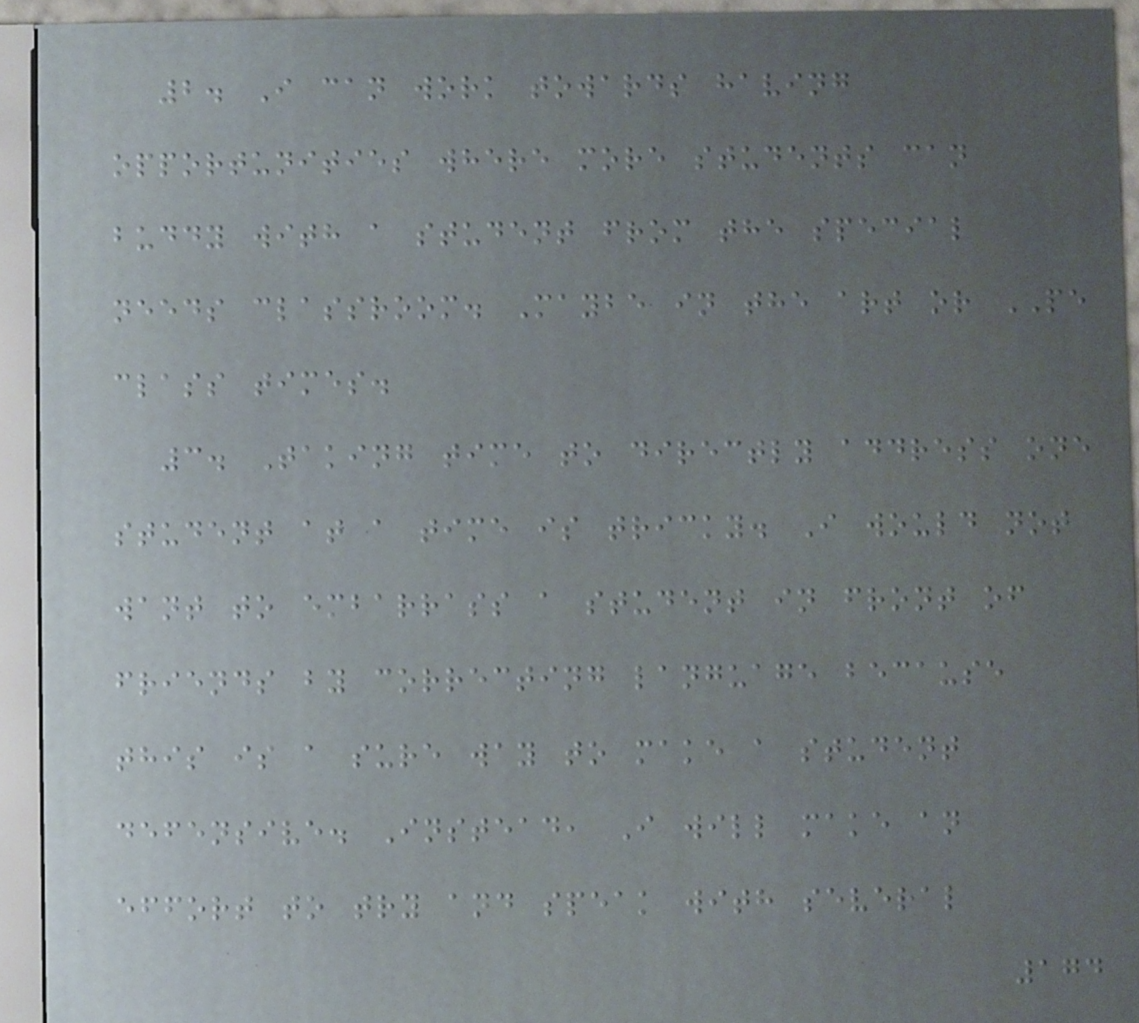2. I can work towards having
opportunities where more students can
buddy with a student from the special
needs classroom. Maybe in the art or PE
class times.
3. Taking time to directly address one
student at a time is tricky. I would not
want to embarrass a student in front of
friends by correcting language because
this is a sure way to make a student
defensive. Instead, I will make an
effort to try and speak with several
174
